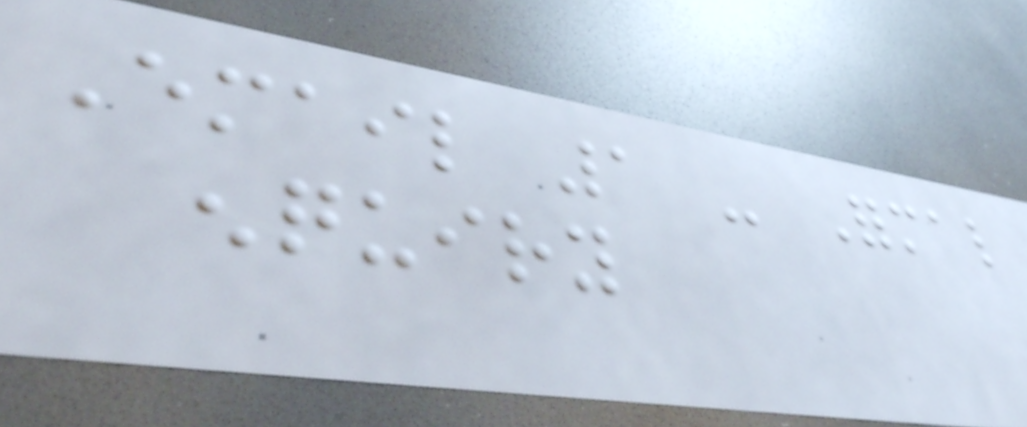Email 1 - Formal
enquiry
